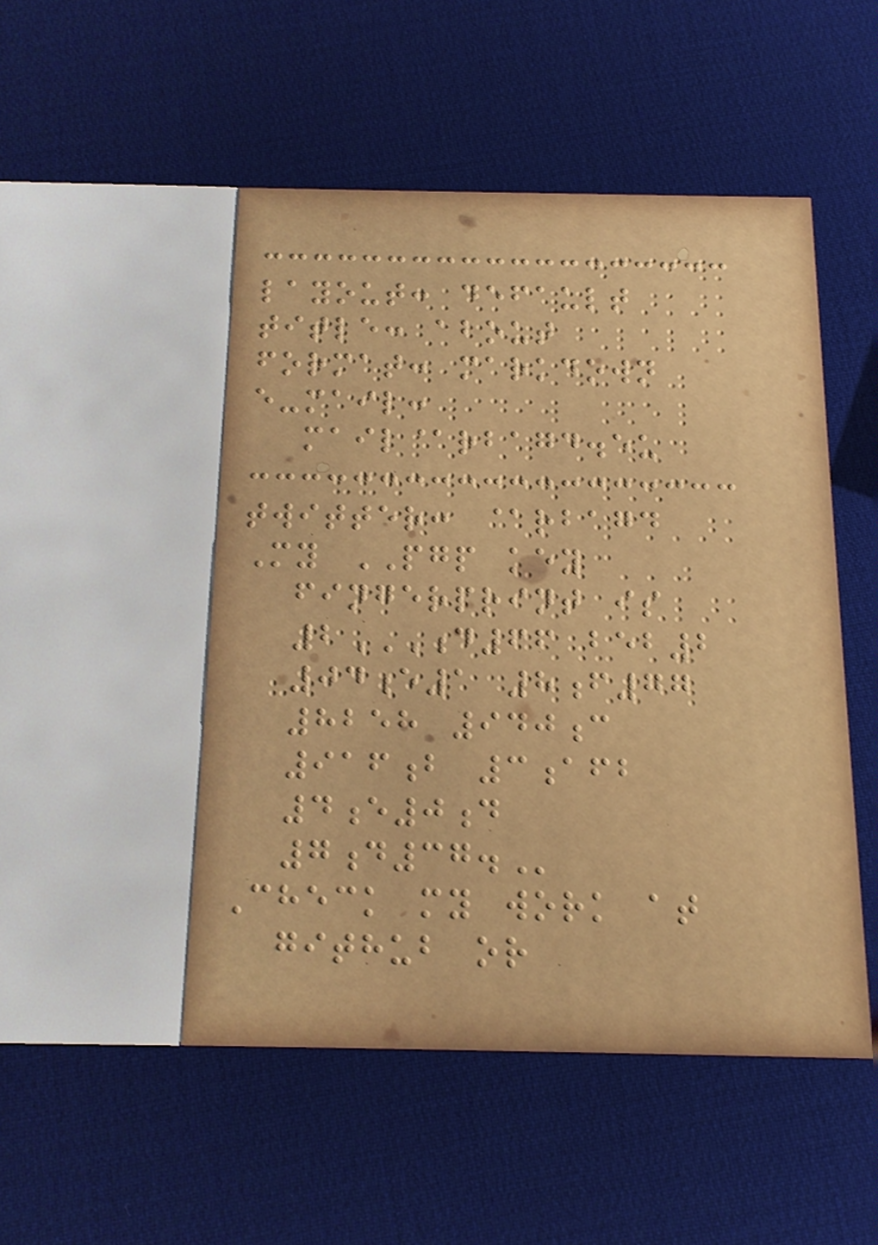layout: default
title: about
format: markdown
e-mail:
mail@rbagd.eu
twitter: @rbagd
My PGP key
fingerprint is
2D66 BEB2
04E1 8F77
8258 940C
916B 3AFB
4E0D
7D37.
Check my work at
github or
